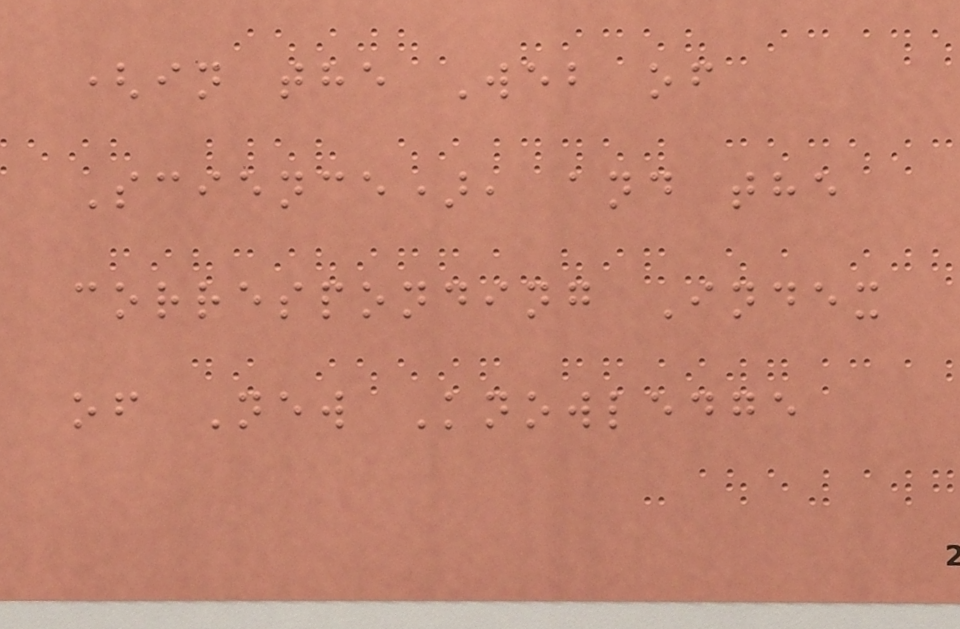(in the Web of
Science), and the
corresponding Index
of New Knowledge
